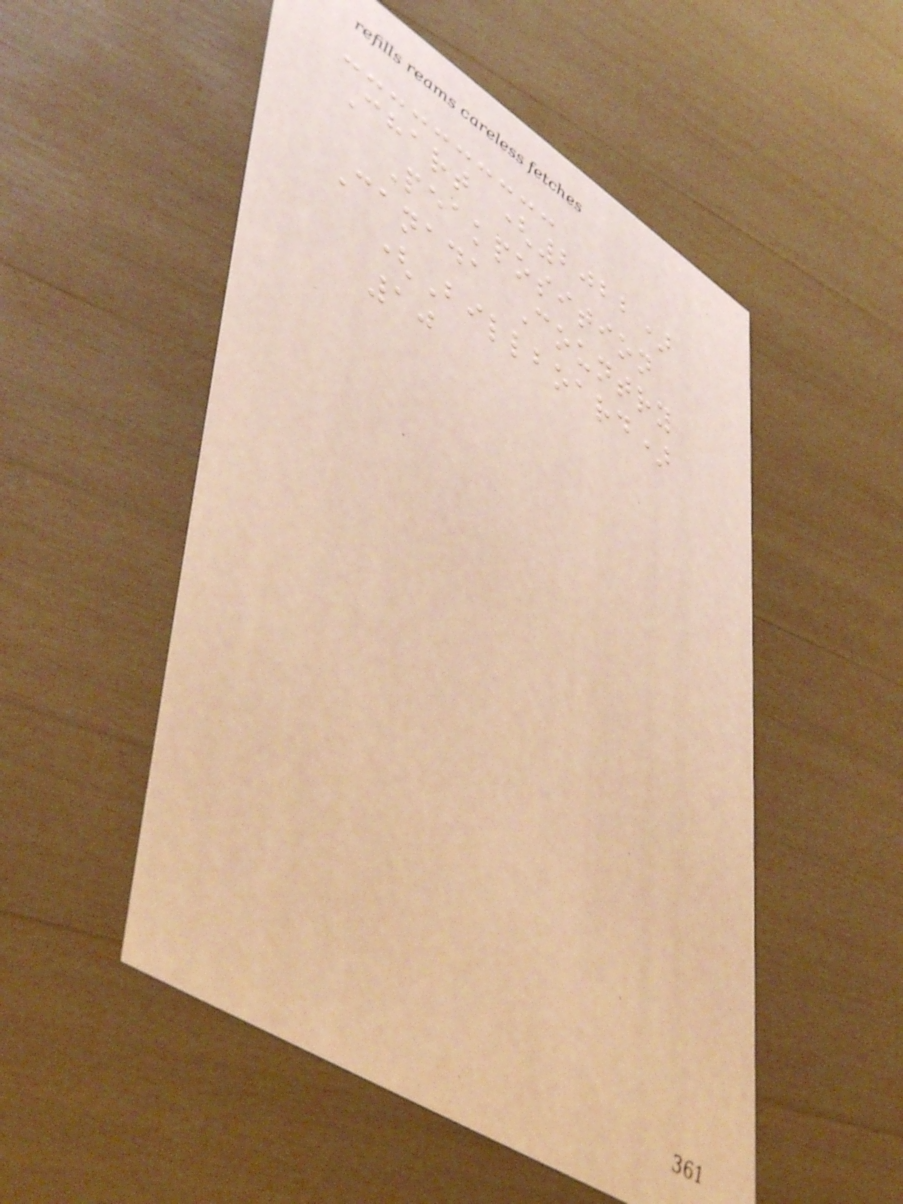Chart (2022)
Peakposition
Canada Country
(Billboard)
10
